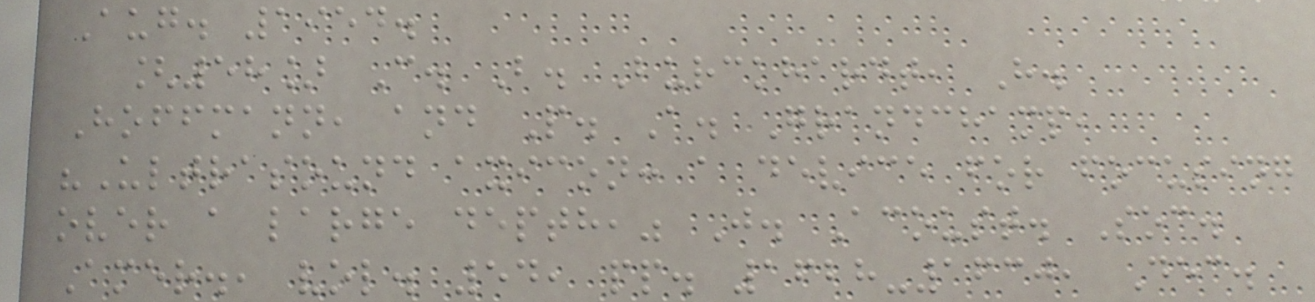Aug. 1954.
[58] C. B. Burckhardt, H.
Hoffmann, and P. A. Grandchamp,
"Ultrasound axicon: a device for focusing
over a large depth," J. Acoust. Soc.
Amer., vol. 54, pp. 1628-1630, Dec.
